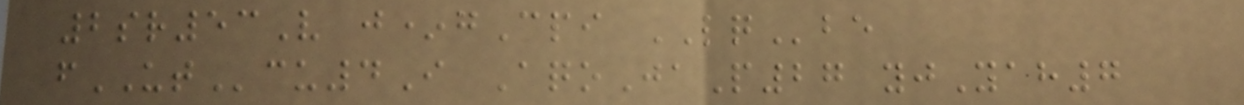2sr53V j*gCpi LQbe
fUTcu4I AqoJaP27 yjYah7
